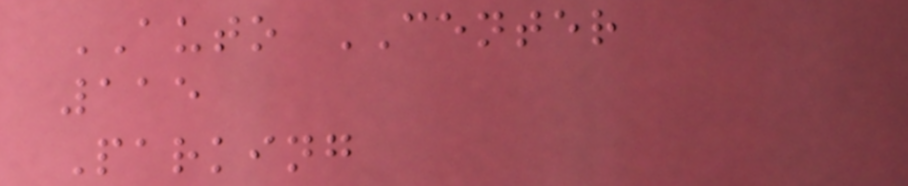AUTO CENTER
115
Parking
